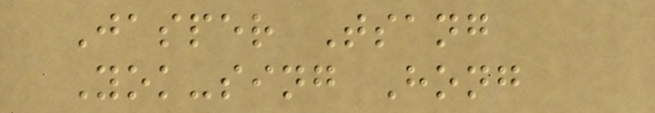Jasper Tsang
Yok-sing Hong
